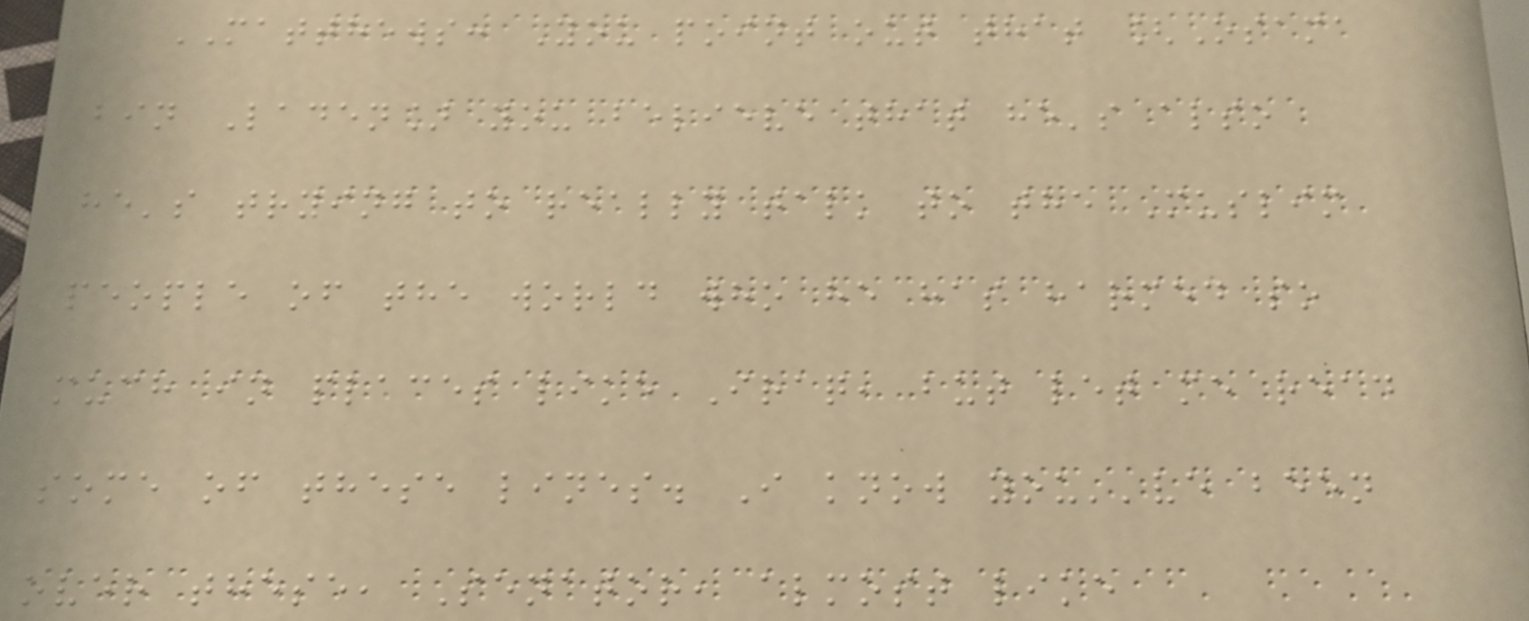MATTHEWS: You point out that [Osama
bin Laden] you believe that he's also
he's trying to really talk to the Muslim
people of the world who he has harmed so
much in places like Iraq, but let me read
some of these lines. I know you''ve been
over these, Senator, almost like
